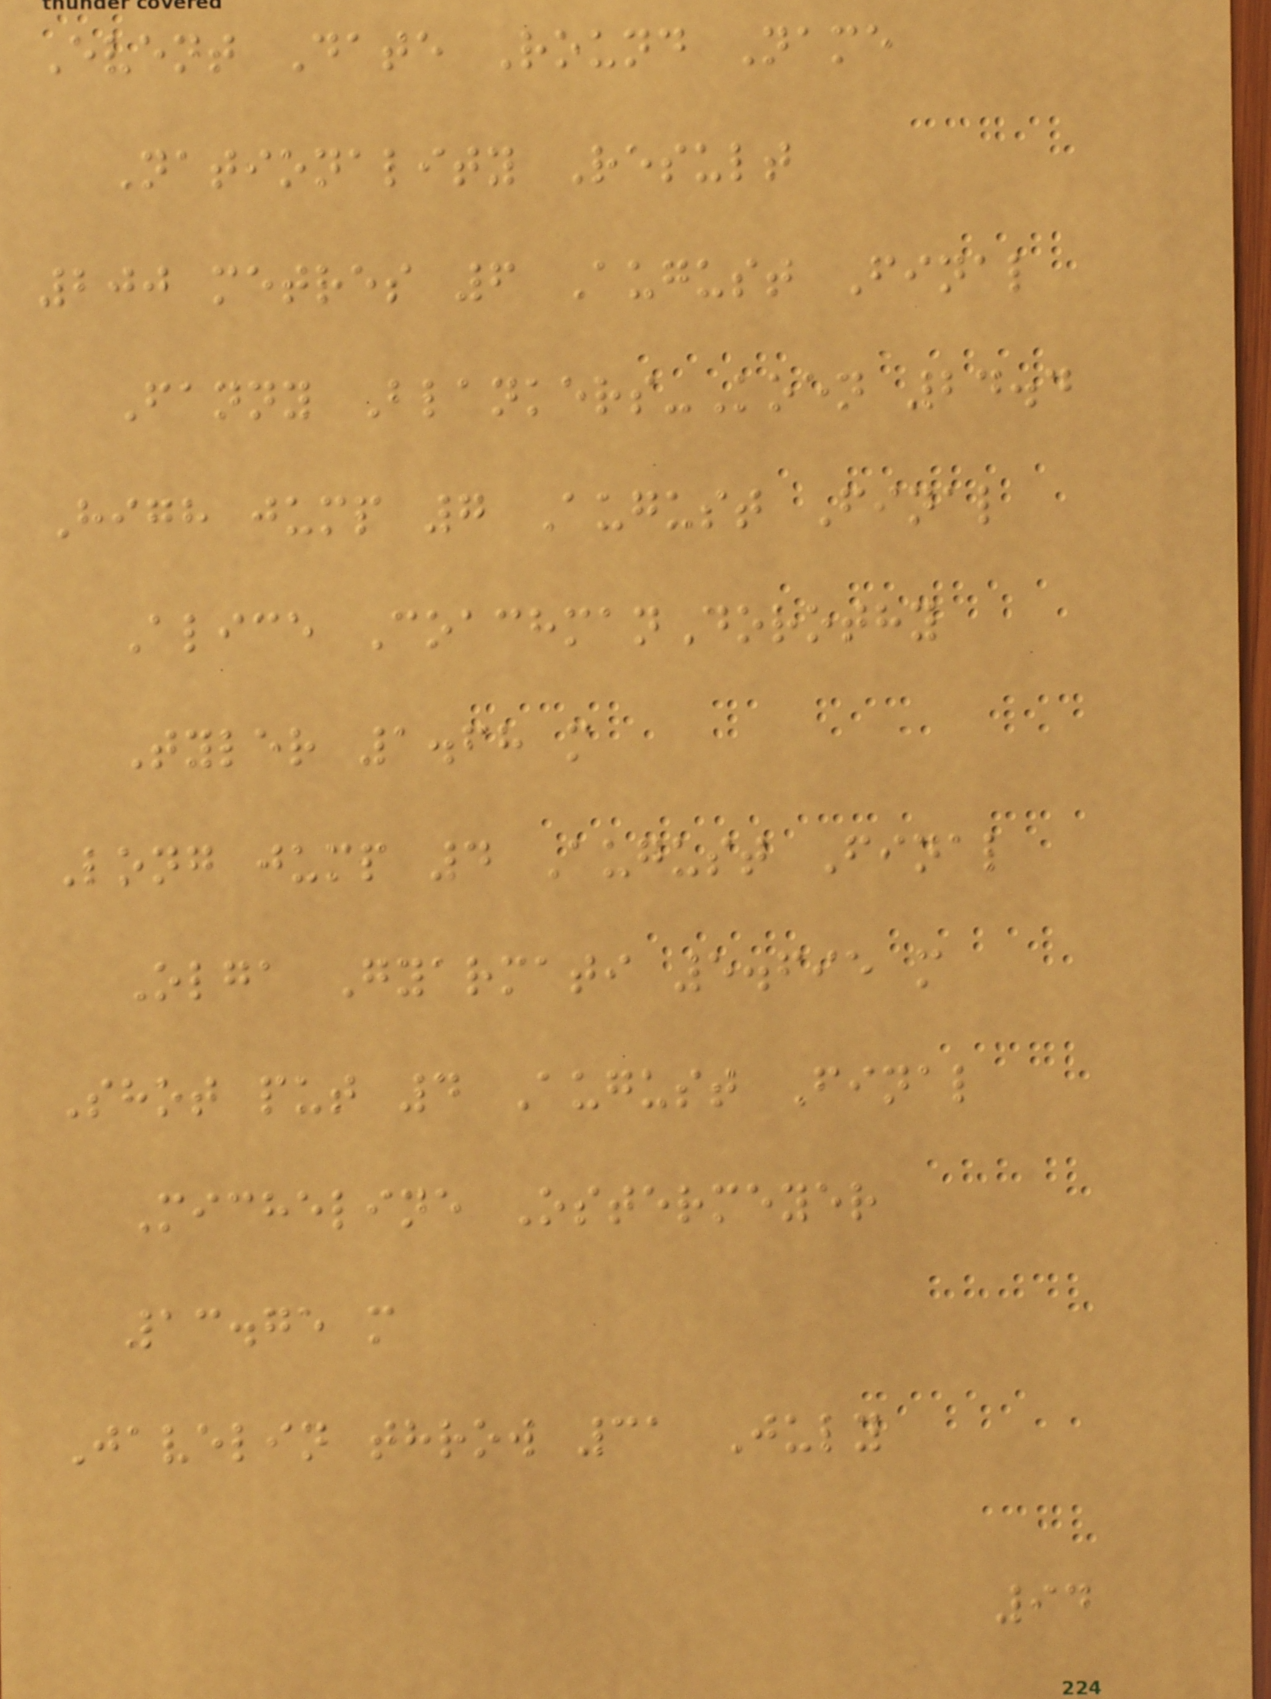Event Date Round Name
Nationality Result
200 metres 6 August Final
Fanny Blankers-Koen 24.4
High jump 7 August Final
Alice CoachmanDorothy
Tyler 1.68 m
Long jump 4 August Final
Olga Gyarmati 5.695 m
Shot put 4 August Final
Micheline Ostermeyer
13.75 m
Javelin throw 31 July
94
